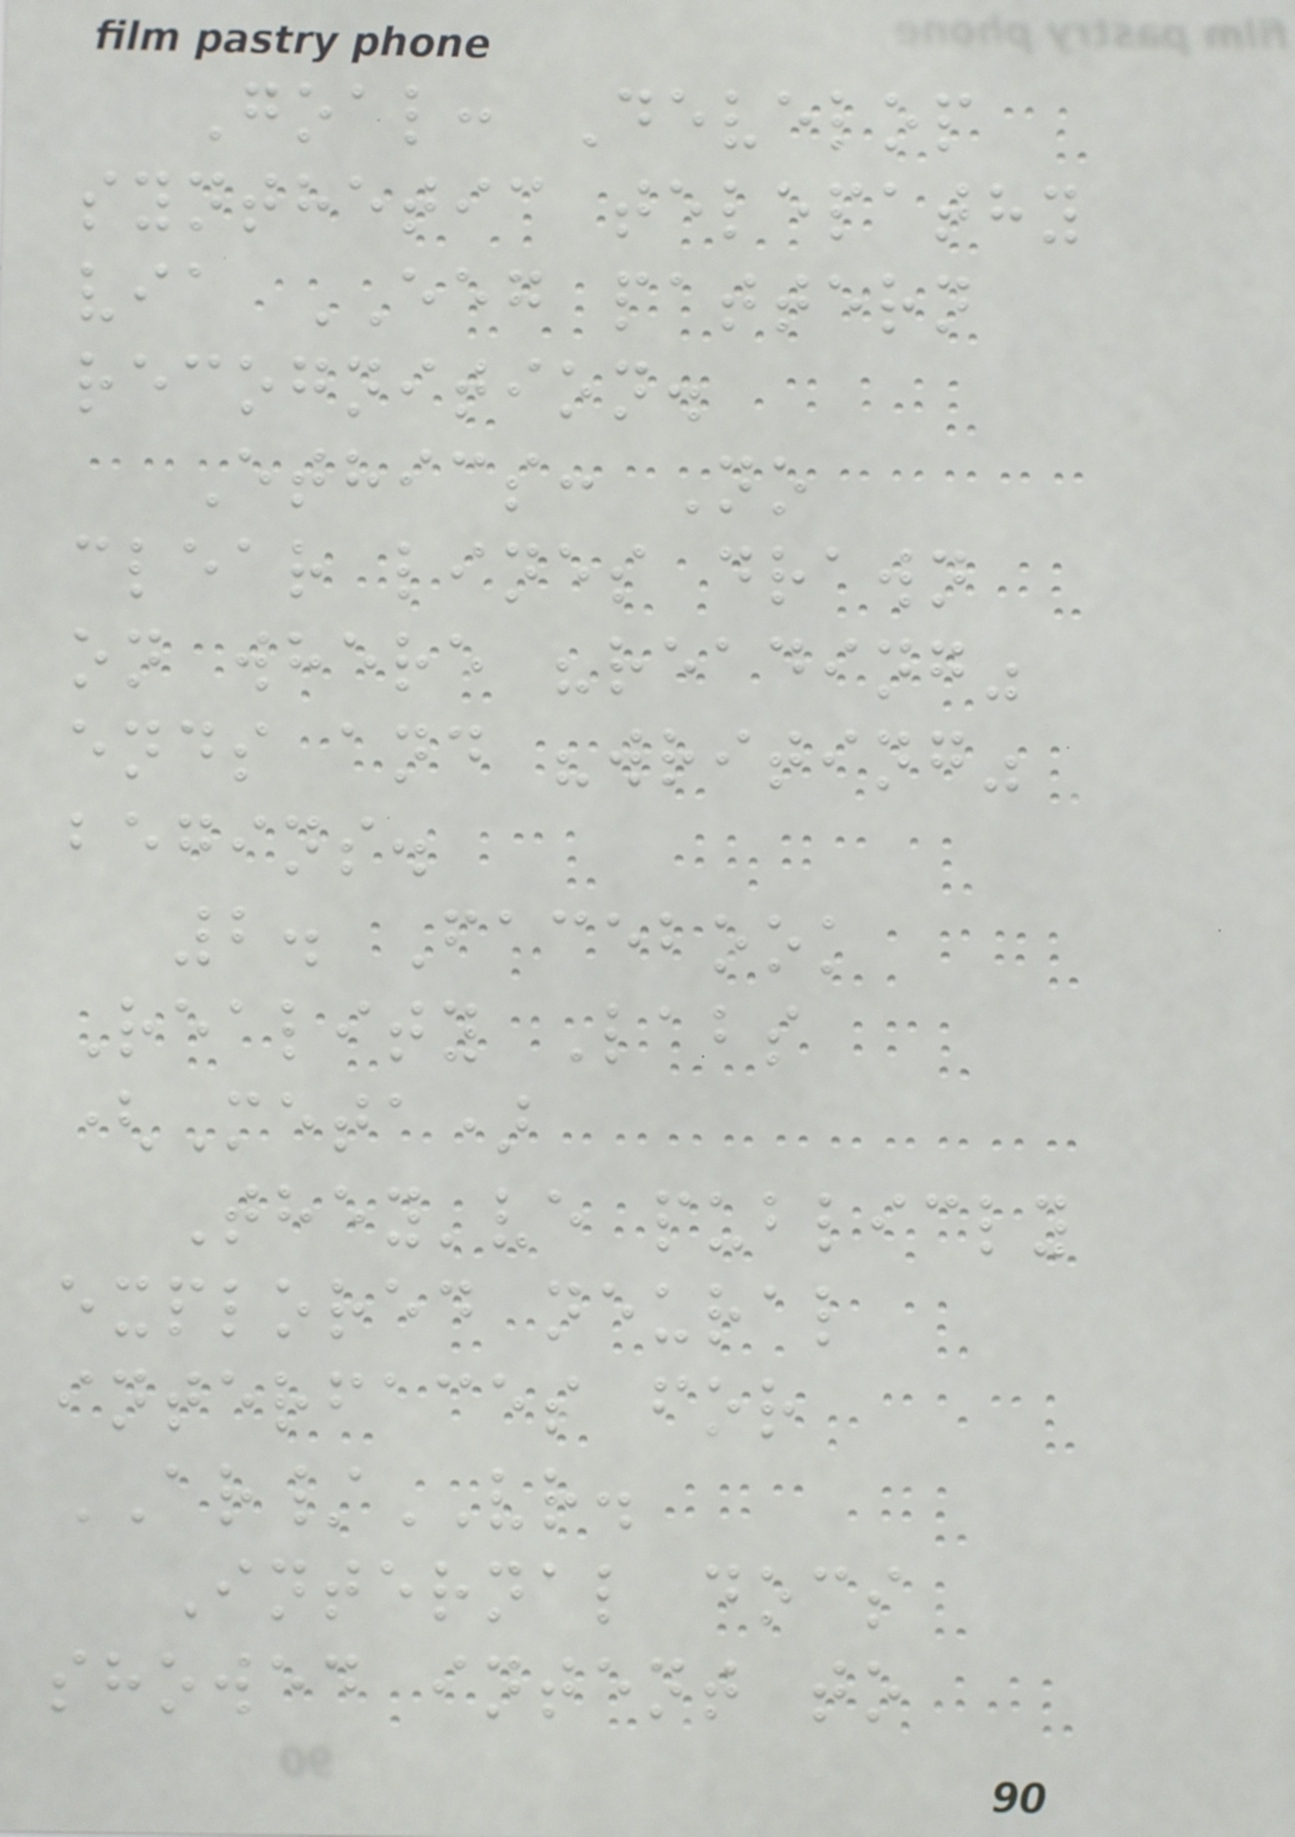Goal: Develop
synthetic telepathy
via EEG pattern
recognition.
Ethics: No
clear lines drawn
on where "reading"
ends and "writing"
begins.
2. Facebook
Reality Labs
(Meta)
They've publicly
explored neural
interfaces for
AR/VR.
Internal docs
showed intent to
